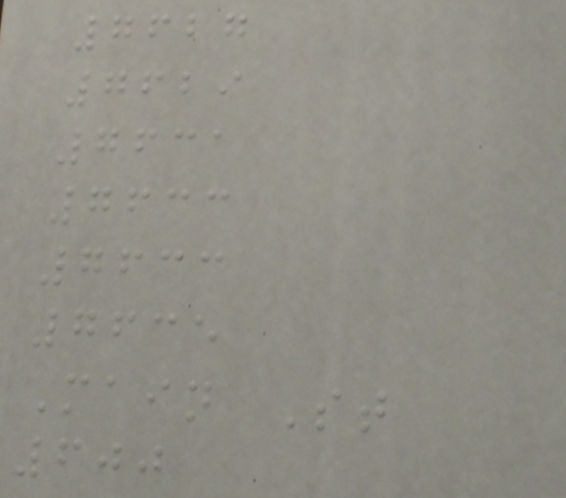7627
7629
7631
7633
7633
7635
Main St
600
